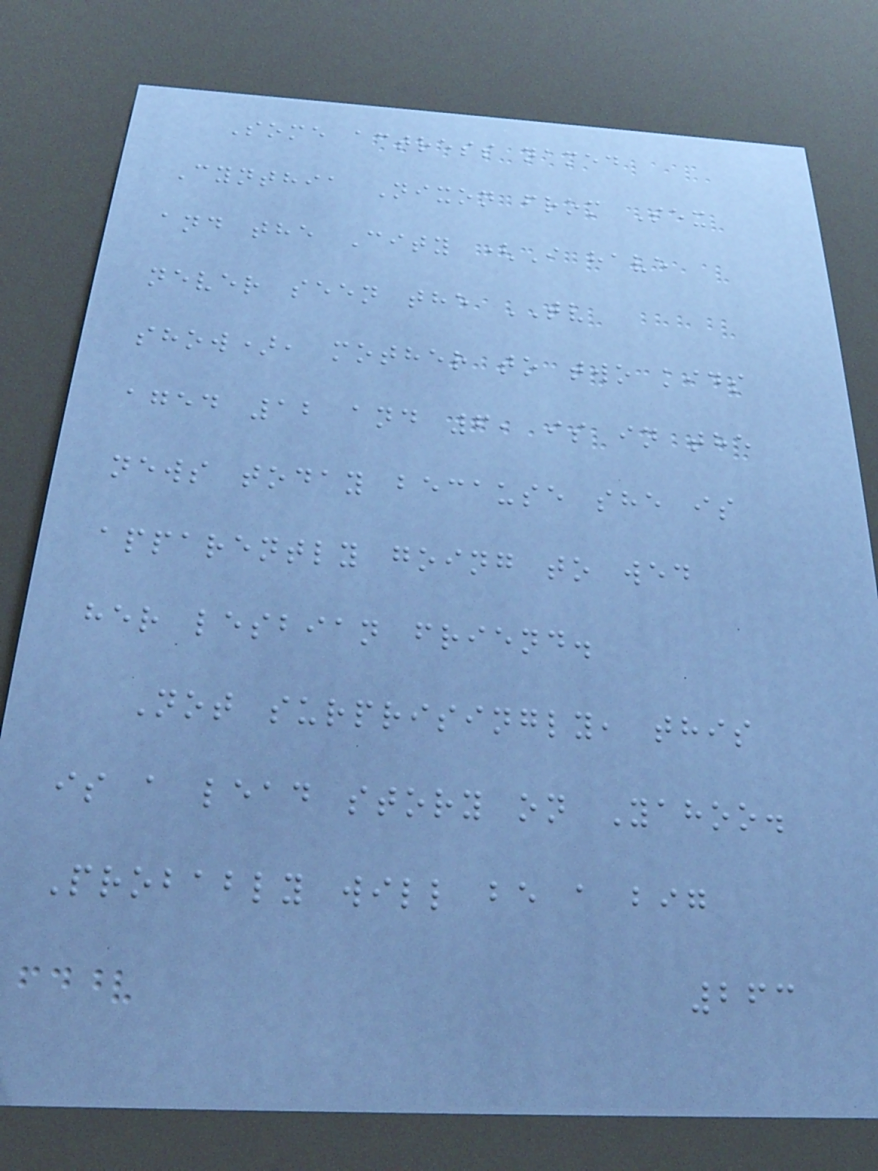Some actress named
Cynthia Nixon from Sex
and the City (I have
never seen the TV
show), mother to two kids
aged 12 and 6, is in the
news today because she is
apparently going to wed
her lesbian friend.
Not surprisingly, this
is a lead story on Yahoo.
Probably will be a big
263
